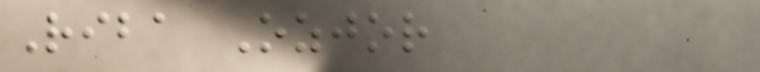Riba Ozjor
